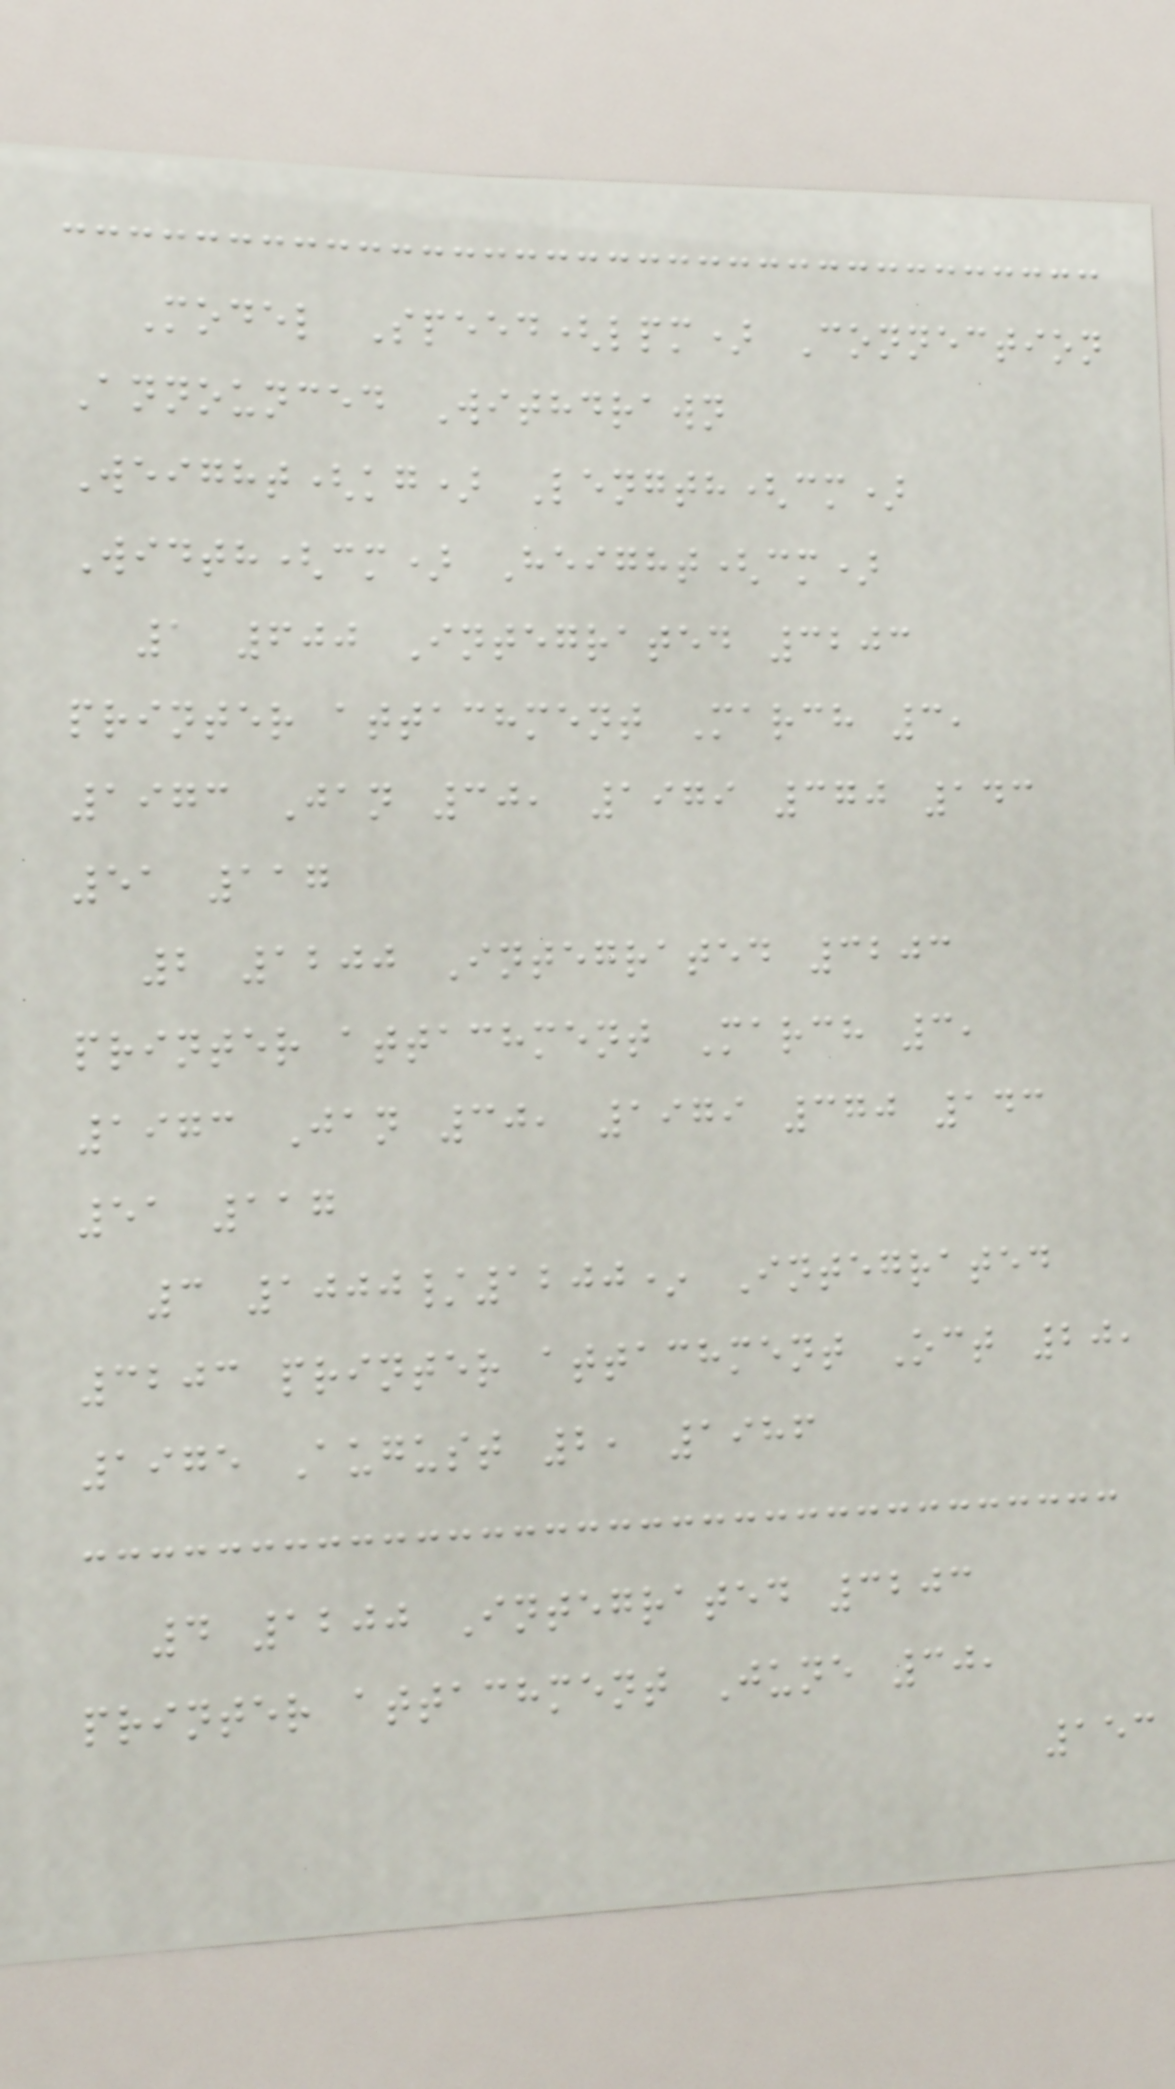Model Speed(lpm) Connection
Announced Withdrawn
Weight(kg) Length(cm)
Width(cm) Height(cm)
1 600 Integrated 3203
printer attachment March 3,
1973 Jan 30, 1979 370 143
51 117
2 1200 Integrated 3203
printer attachment March 3,
1973 Jan 30, 1979 370 143
51 117
3 1000/1200* Integrated
3203 printer attachment Oct 20,
1975 August 2, 1986
4 1200 Integrated 3203
printer attachment June 30,
153
